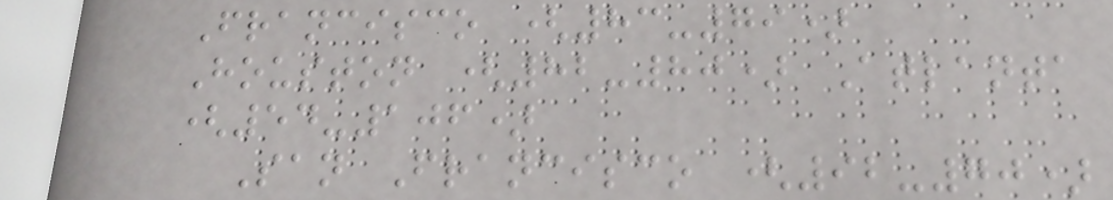Francisco (83-79)
Houston (82-80) Atlanta
(54-106)
San Francisco (92-70)
